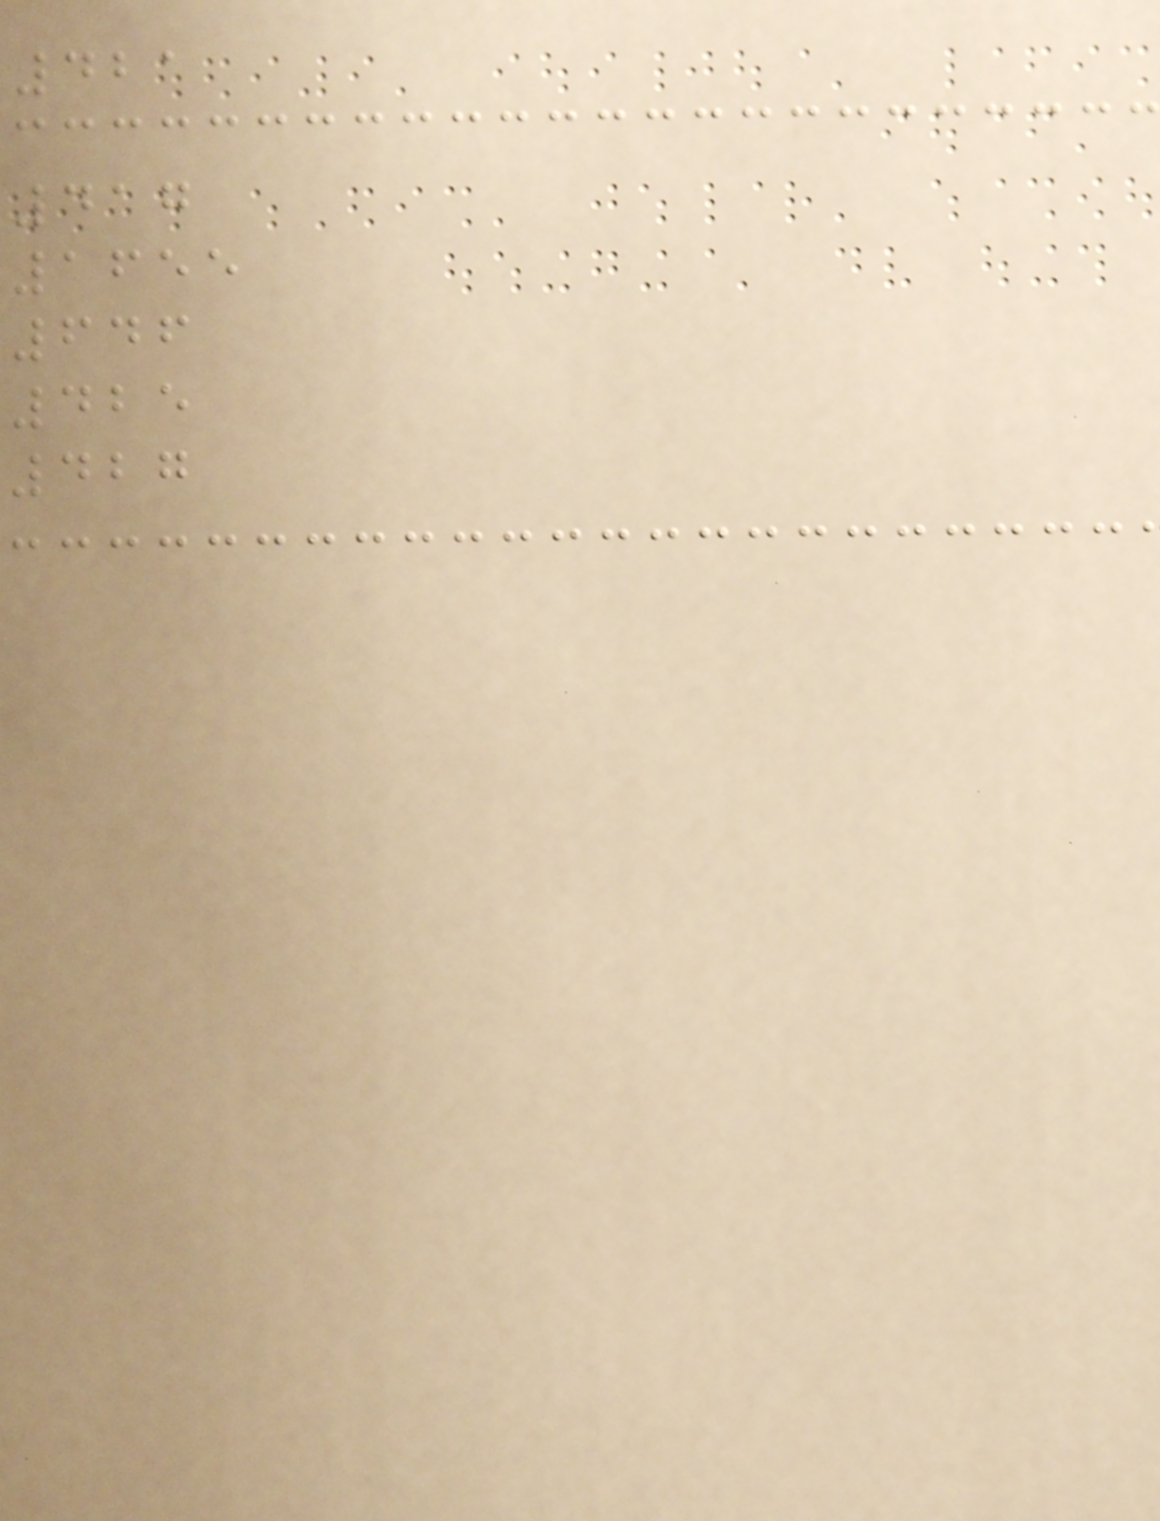421
417
1655
646
425
427
